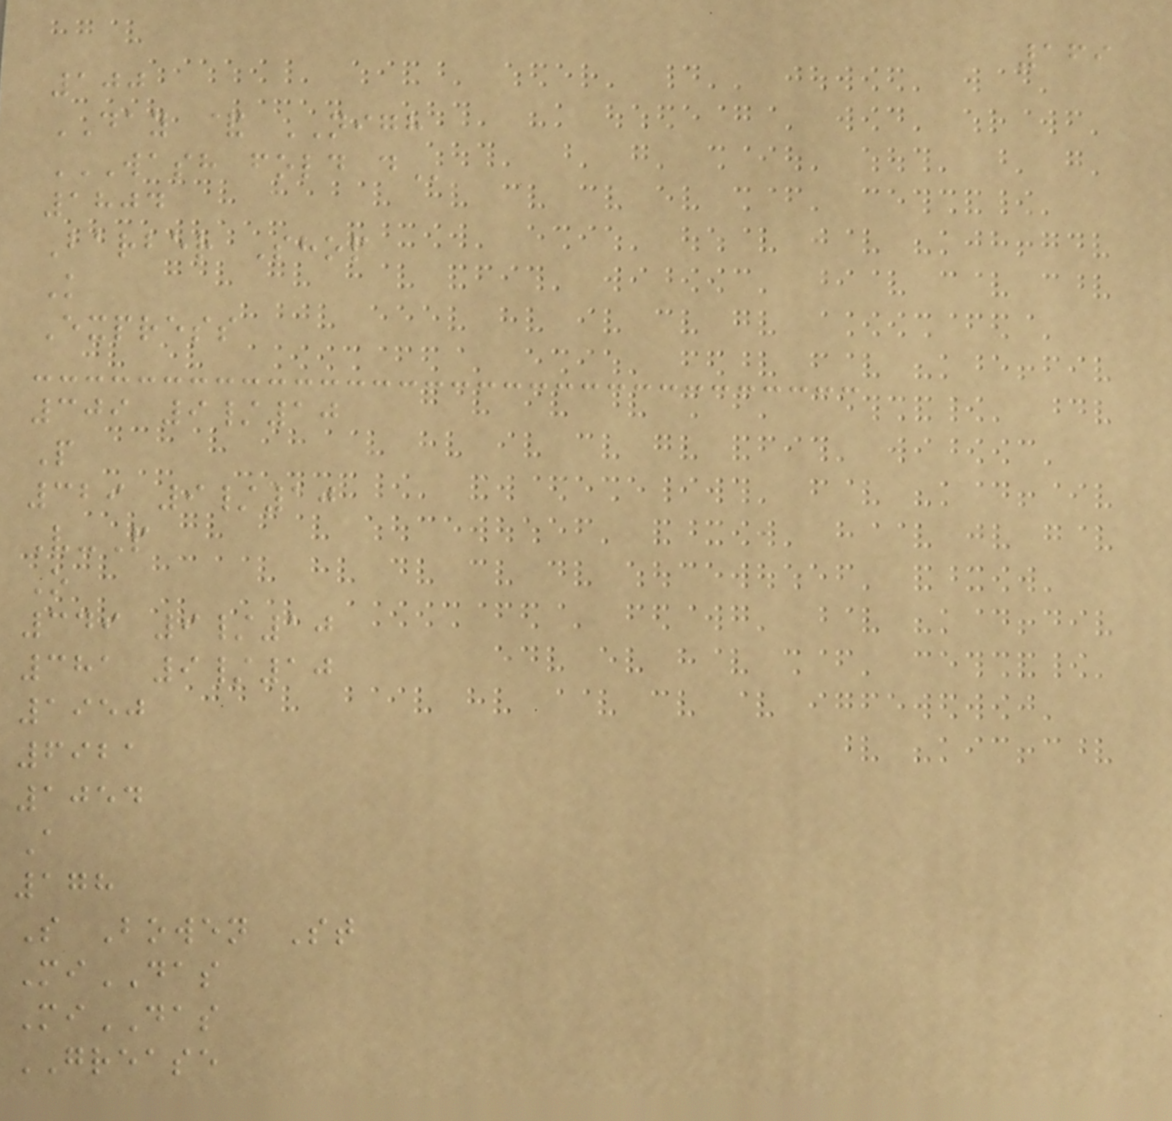169
100
DAY & NIGH
WASH FOLD D
1804
Barber Shop
K
Express
309 9/10
P
329 9/10
V-P
O
349 9/10
381 9/10
1950
6921
1054
A
178
S Bowen St
MiDAS
MiDAS
GREASE
